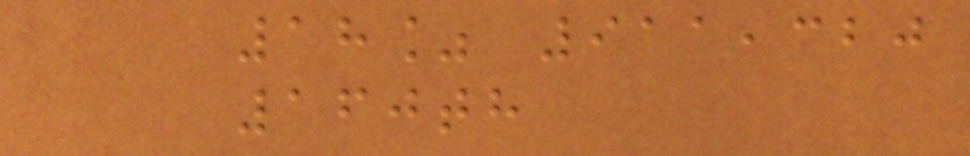18% 911,320
160th
